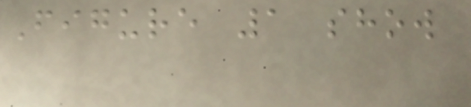Figure 1 show
